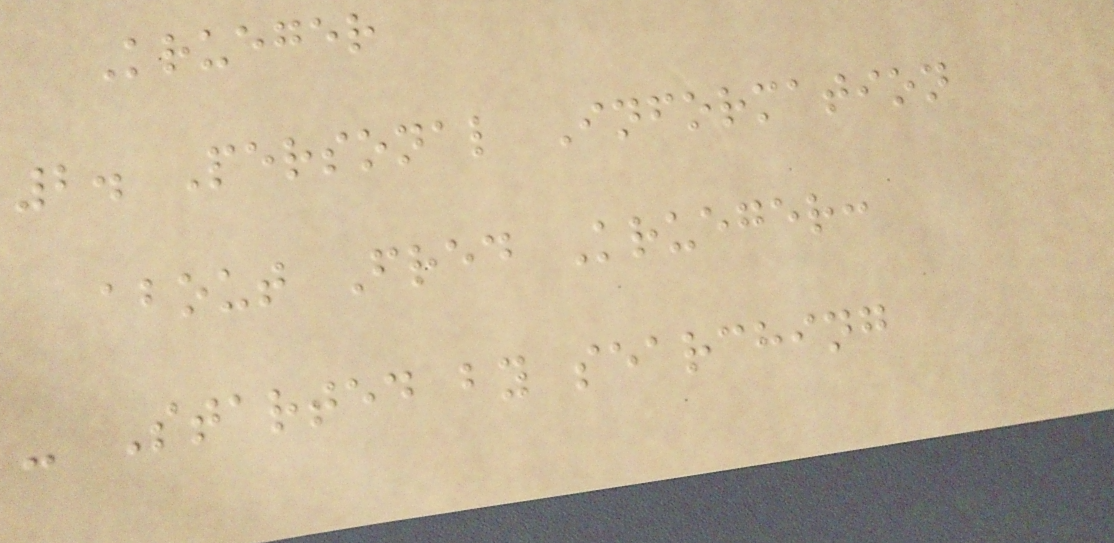Krueger
2. Personal Information
about Fred Krueger:
- Started by searching
